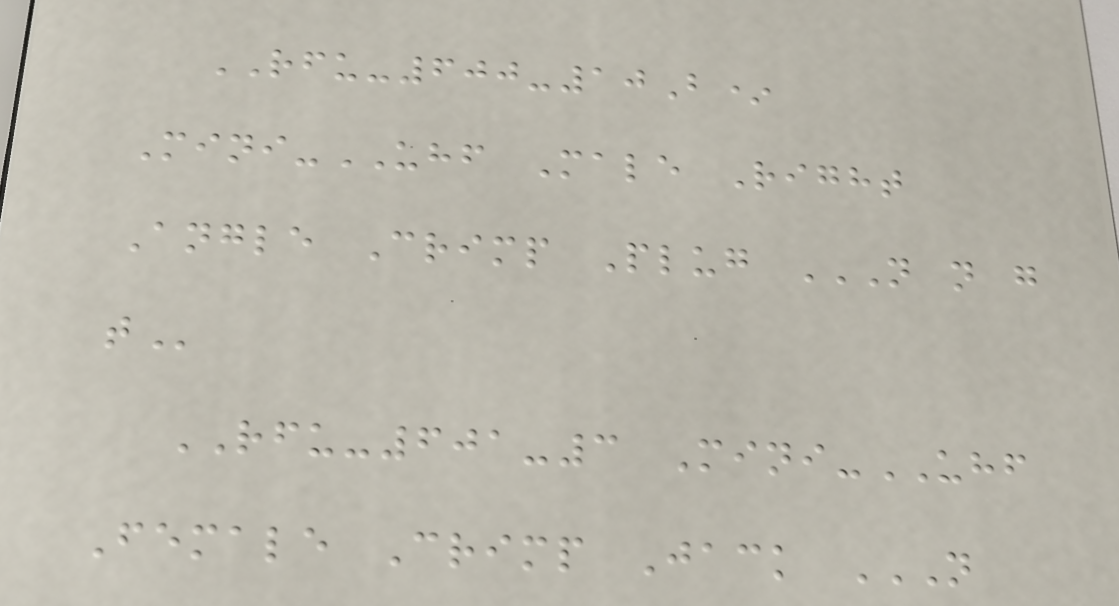RFU-600-10B*
Mini-UHF Male Right
Angle Crimp Plug N N G
T
RFU-601-3 Mini-UHF
Female Crimp Jack N
